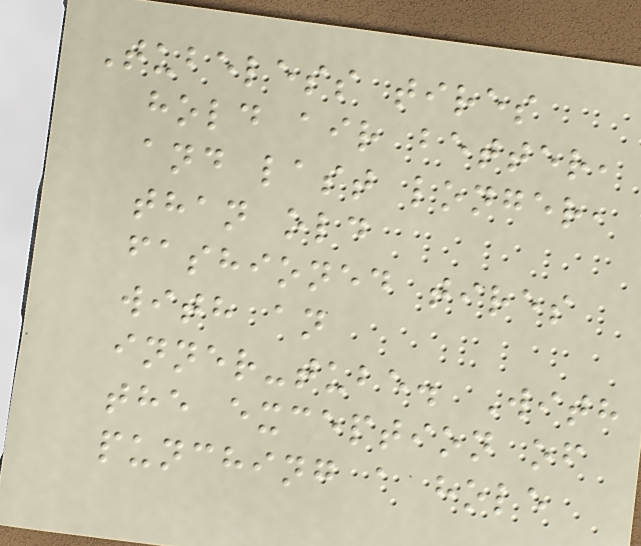Tubeless tires
hold air better,
and last longer,
than old
fashioned tires
with an
inner-tube. With
the exception of
punching a hole
